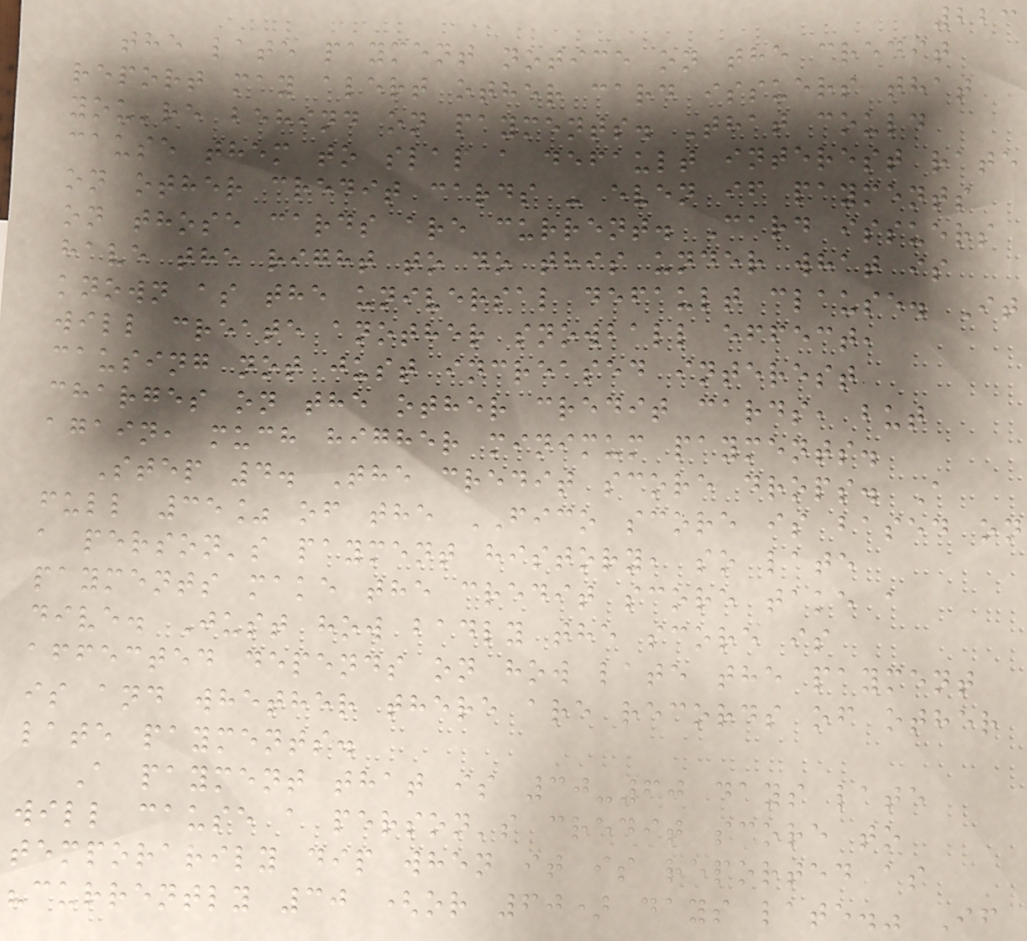223
the late payment notice on the credit
report may alert other card issuers that
you're behind on payments. That could
cause them to slap a default interest rate
on other credit cards - even if payments
on those cards are current. Card issuers
have the right to do this under what is
known as the universal default clause. It
will create another snowball effect,
causing not just increased interest
charges on the other credit cards, but
again, much higher minimum payments.
Step 4. The credit score drops. A
full 35% of the FICO score is based on
a person's payment history, so late
payments make the credit score take a
dive. Just how badly the score is
affected depends on how late the payment
is and whether there are records of other
late payments.
A payment that is 30-60 days late
will cause a person's credit score to
temporarily dip when it is reported as
"currently 30 (or 60) days late." If
